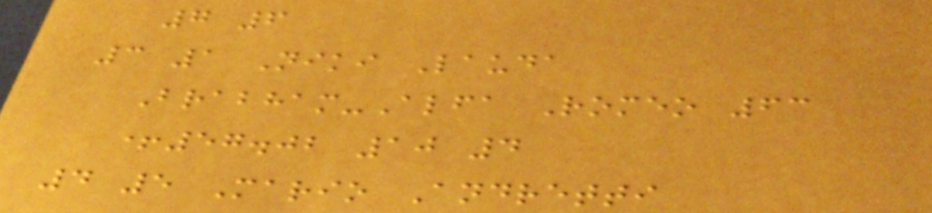7 6
3 1 Niki Lauda
Brabham-Alfa Romeo 63
+57.02 10 4
4 5 Mario Andretti
